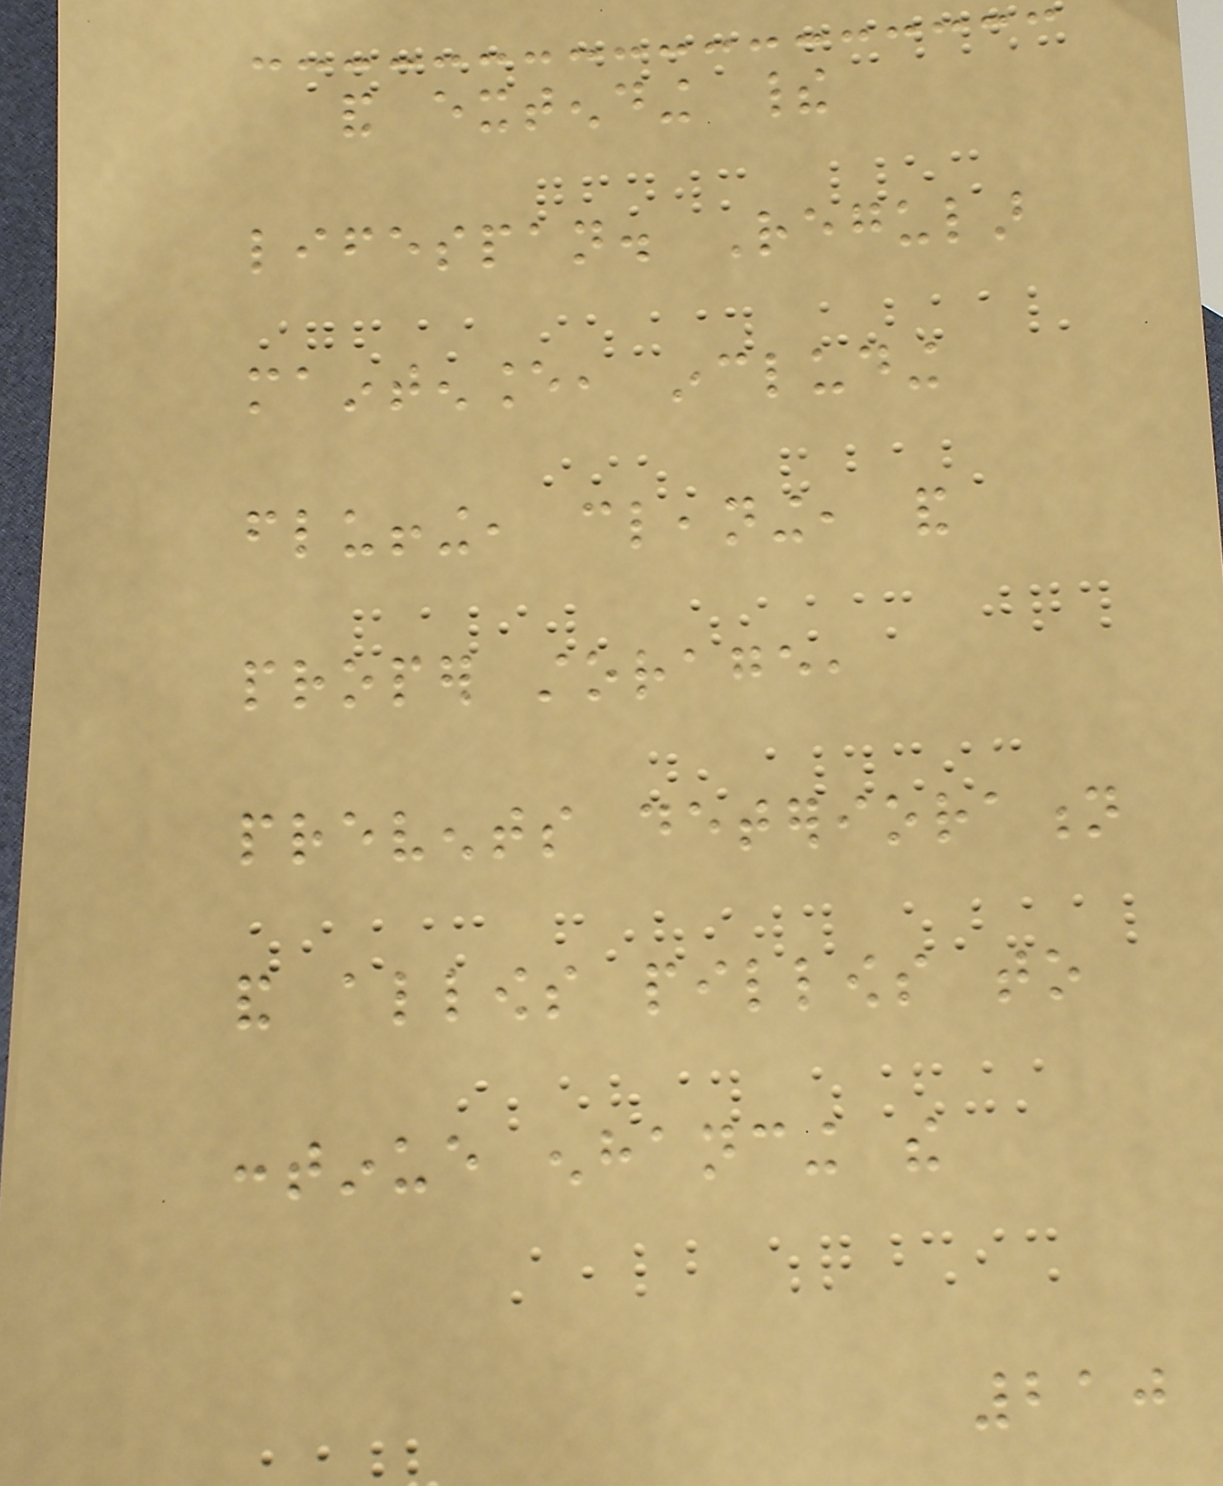and extending their
lifespan. Regular
maintenance, including
fluffing, cleaning, and
proper storage,
prevents deterioration
and allows pillows to
continue enhancing the
210
